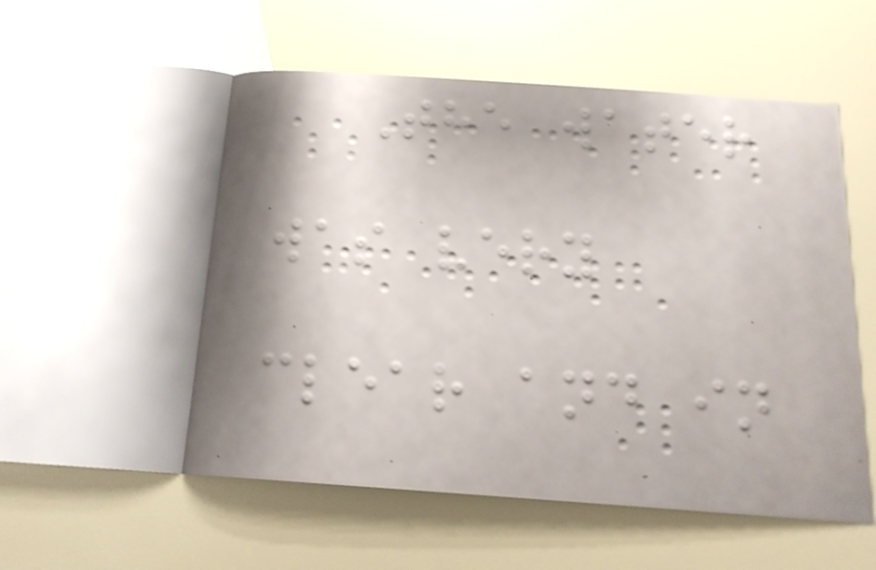The water
was very
clear and in
